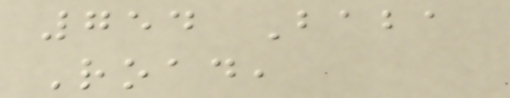754 Baba
Road,
